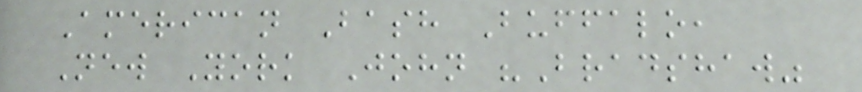American Bash Buffalo,
New York John "Bradshaw"
